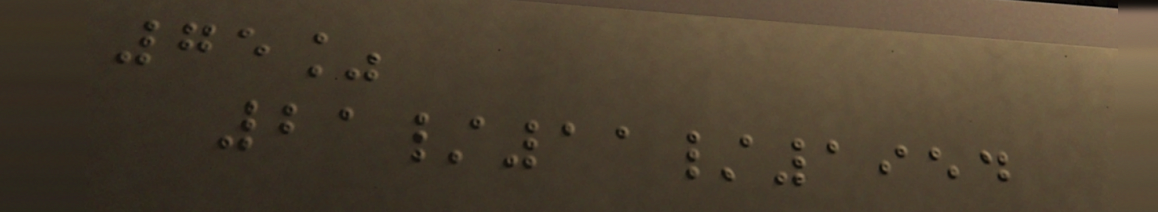75%
21/11/1954
